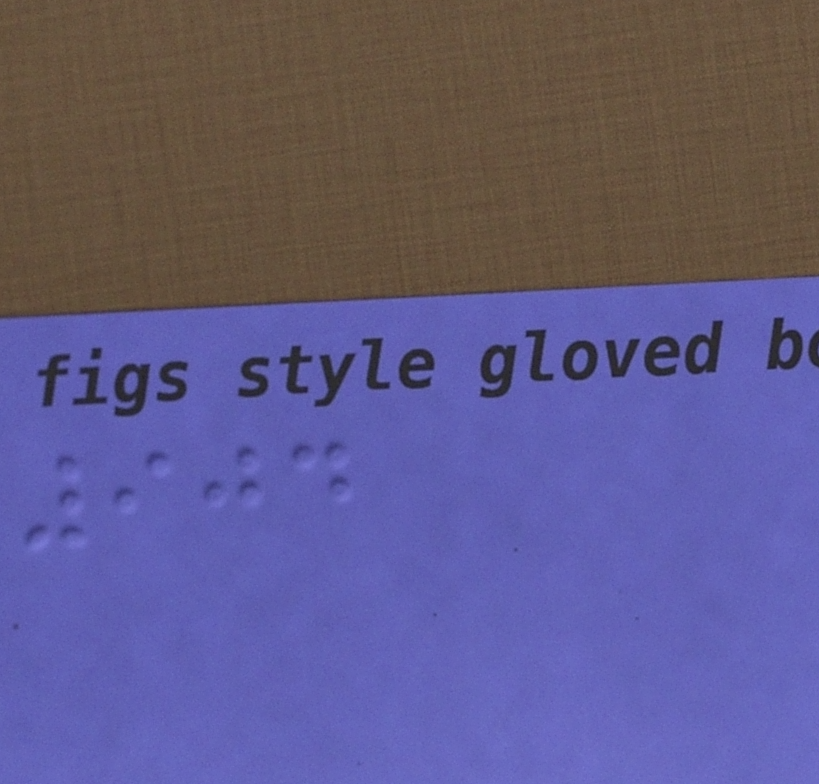904
